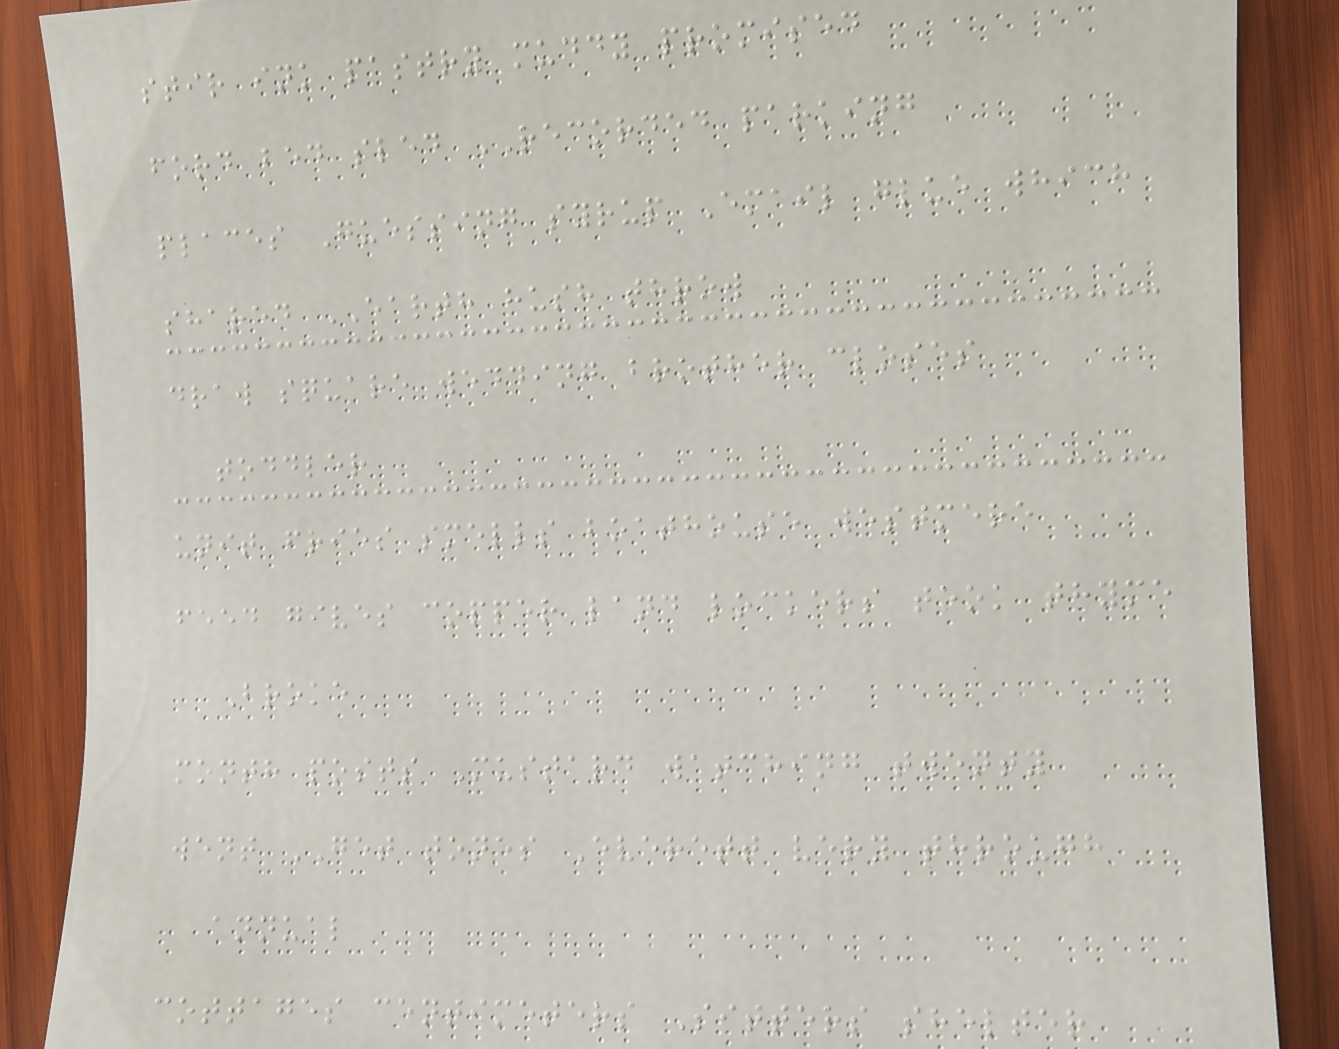stir ink pastry muddy promised
ford bed sled RECORDED parking
places Guessing syrup Email glue which
shared EARTH hush throw
draw square wedding brother closes
toddler
unit fries smells boathouse westmere
feed gives copper land lockers took thyme
Broke
month posts Mustard watching twenty
went GET tones Everett very through
annual
cottages centimeters Sitters shelter
